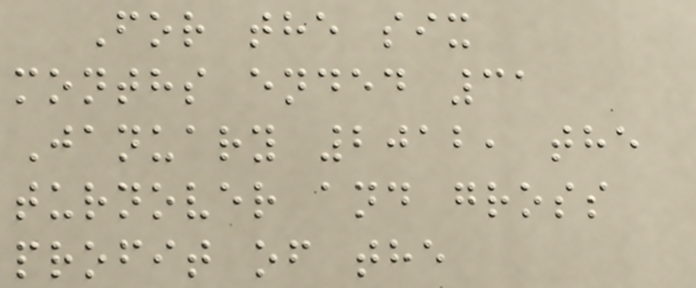For the six
months ended 31
January 2012, the
turnover and gross
profit of the
